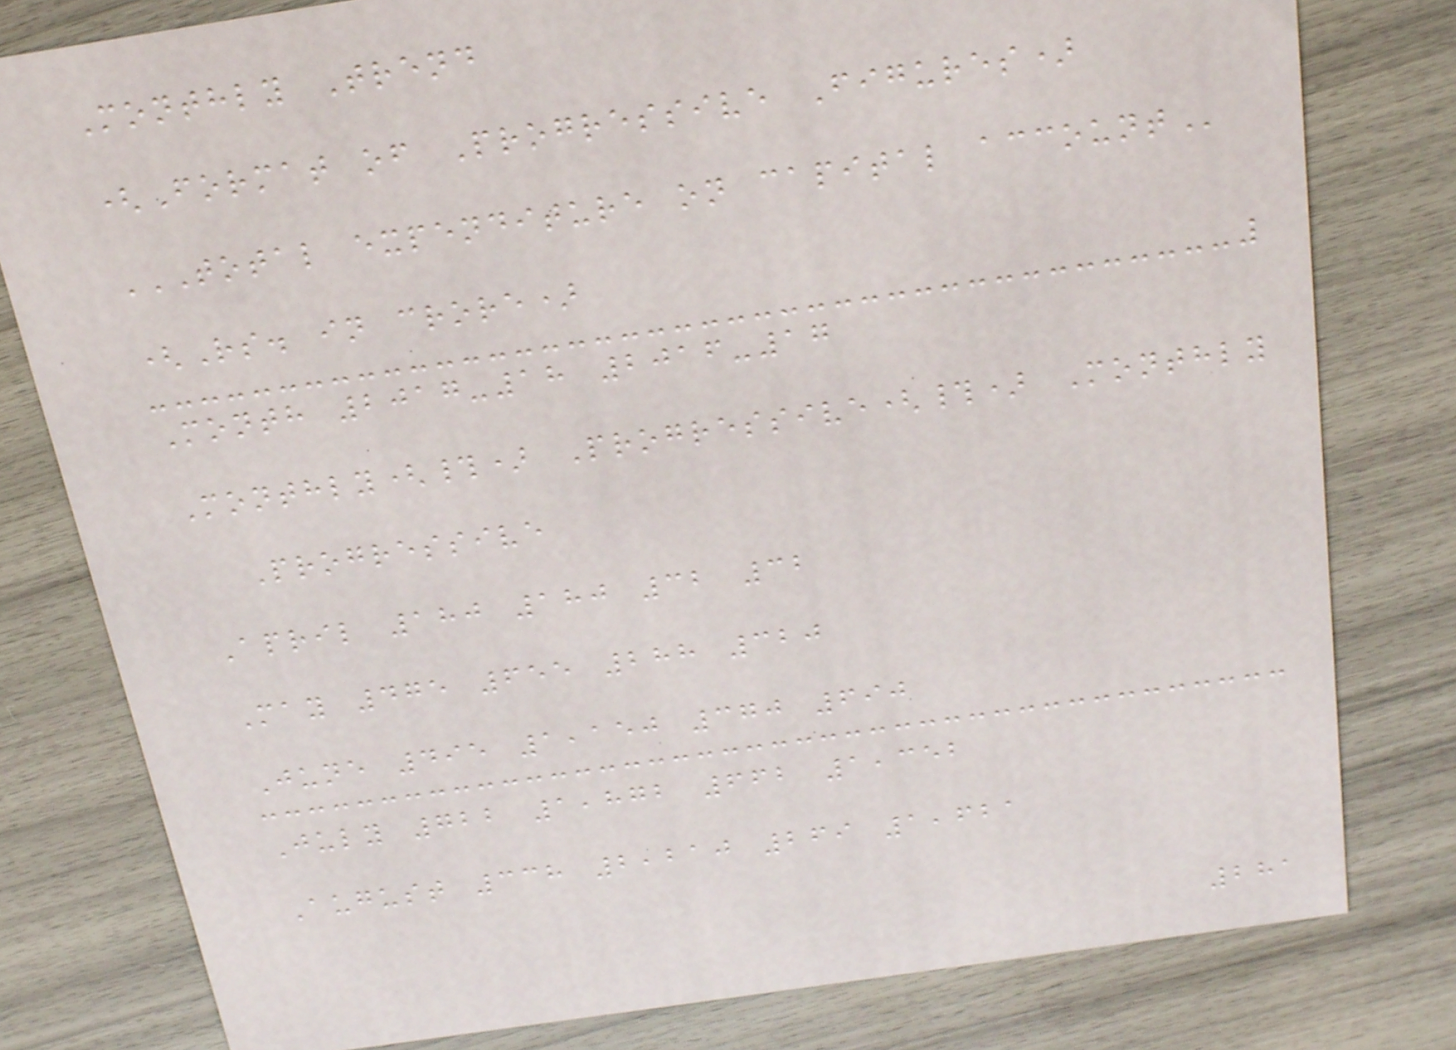Monthly Trend
(Format of Progressive Figures)
TOTAL EXPENDITURE ON CAPITAL ACCOUNT
(Rs. in crore)
Month 2017-18 2016-17
Monthly(#) Progressive(#) Monthly
Progressive
April 180 180 32 32
May 475 655 288 320
June 495 1,150 370 690
July 722 1,872 662 1,352
August 338 2,210 269 1,621
281
